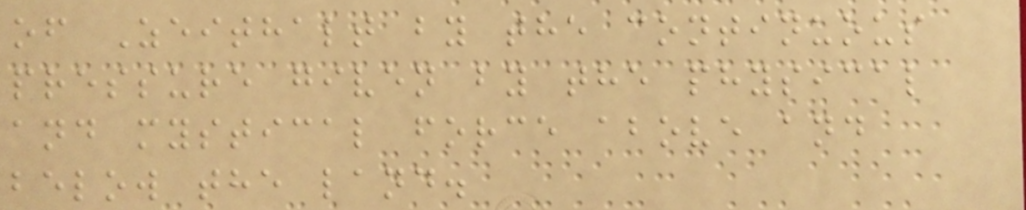of Zeithalt by the continuous
pressure given by the physical
and mystical force above and
below the land.
